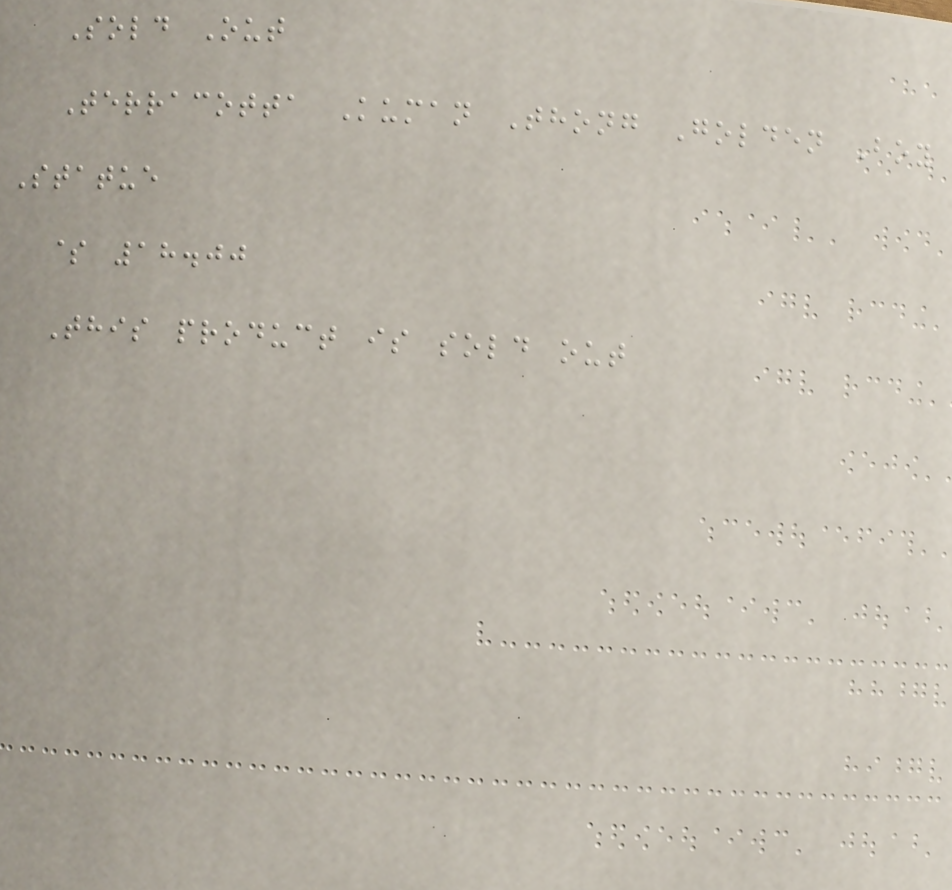Sold Out
Terracotta Kuman Thong Golden Boy
Statue
$ 18.00
This product is sold out
